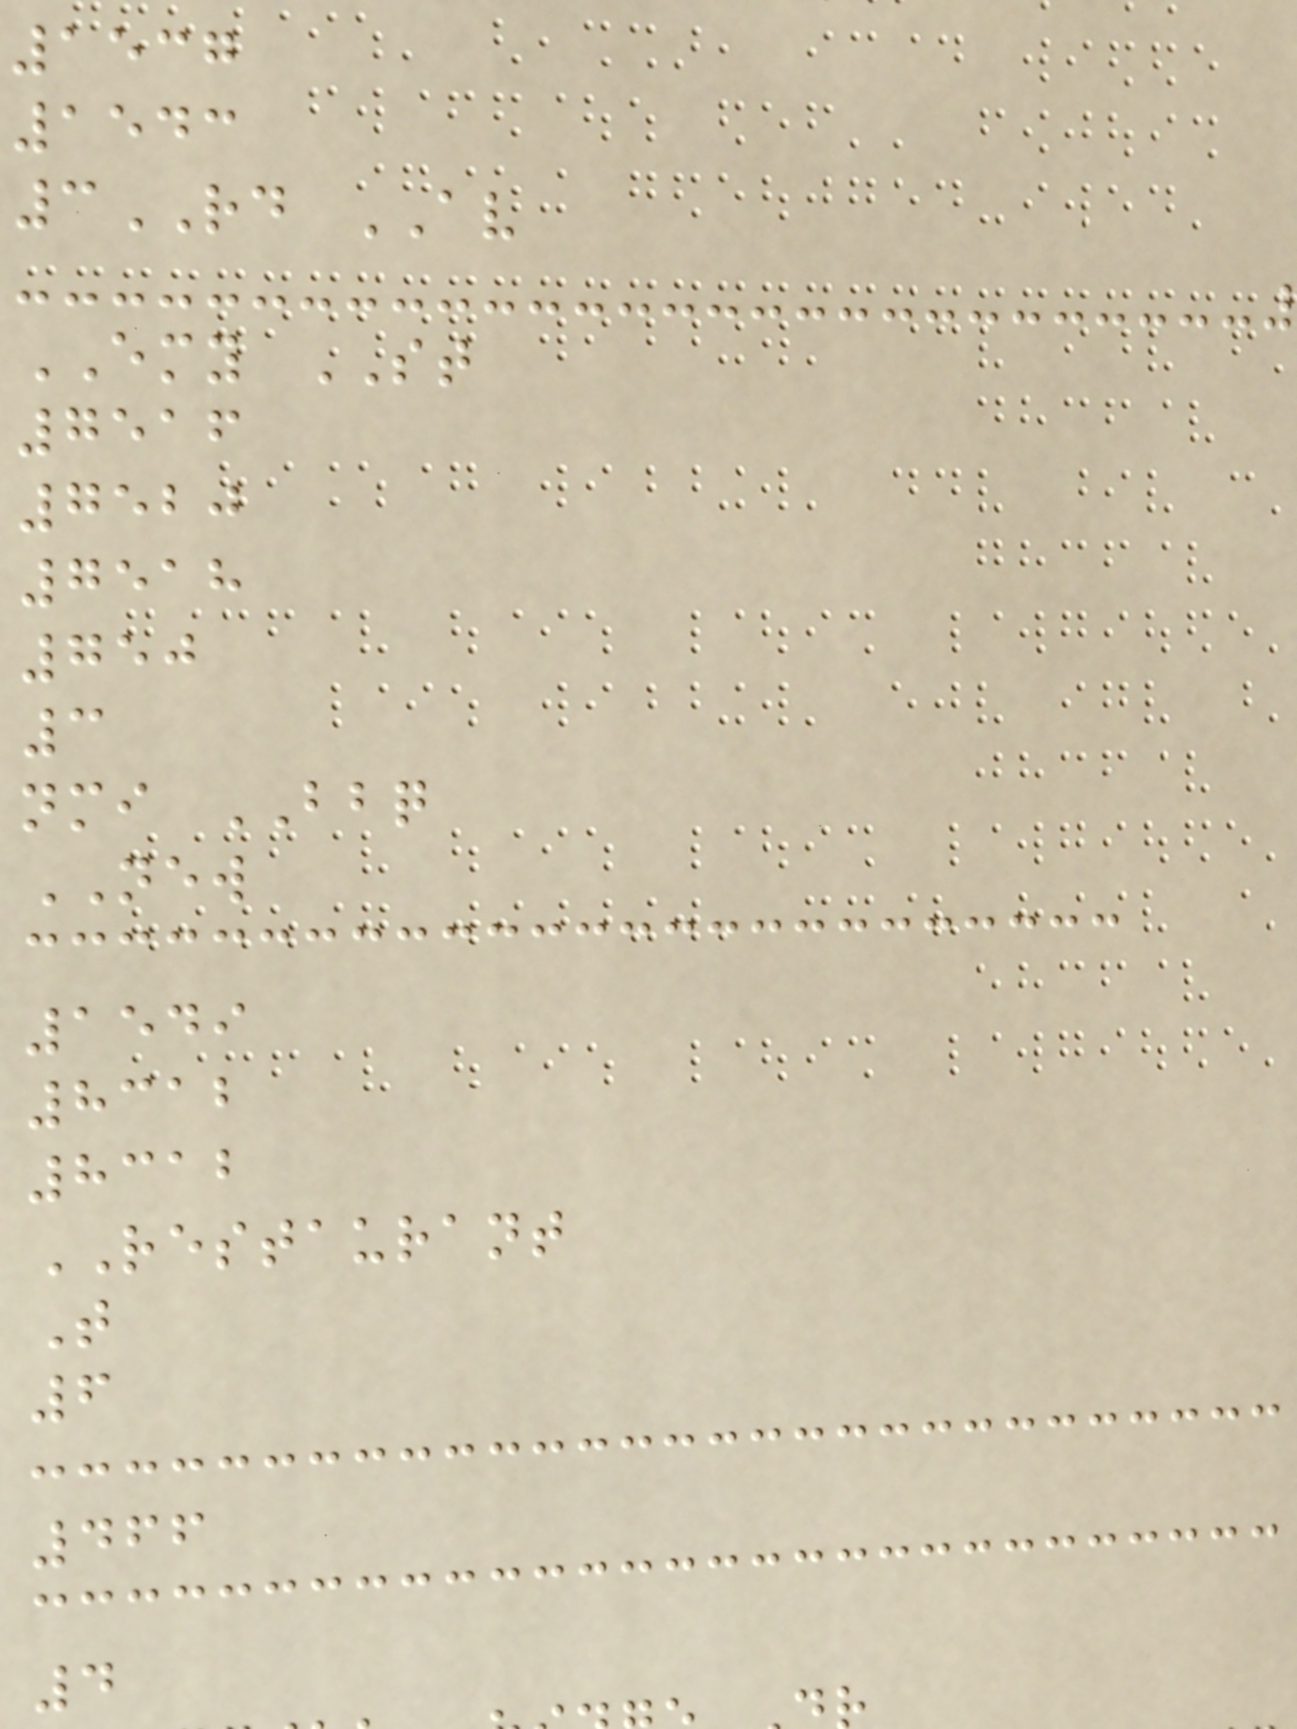1537
1543
3RD AV
EMY ST
7516
7520
7518
750
3
nmi BBQ
NEW
1549
8312
8312
RESTAURANT
T
6
466
4
